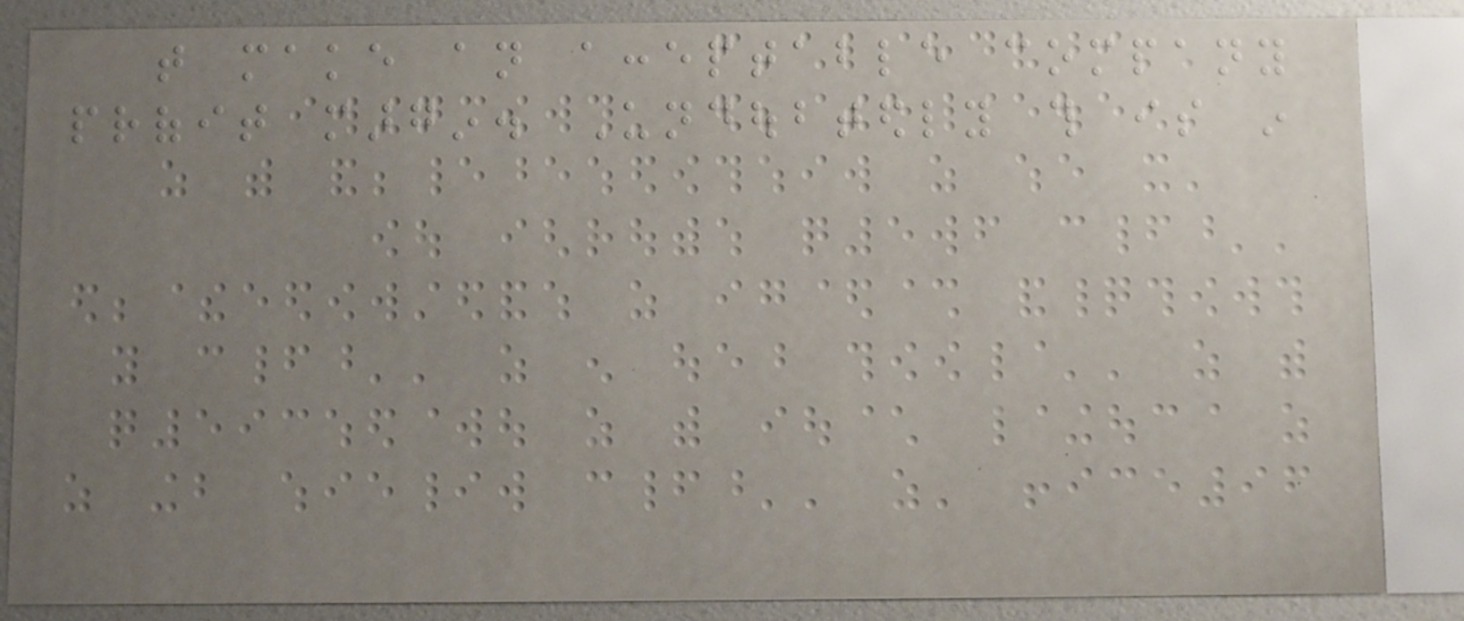that make an acceptable company
profit margin. Undoubtedly this is in
